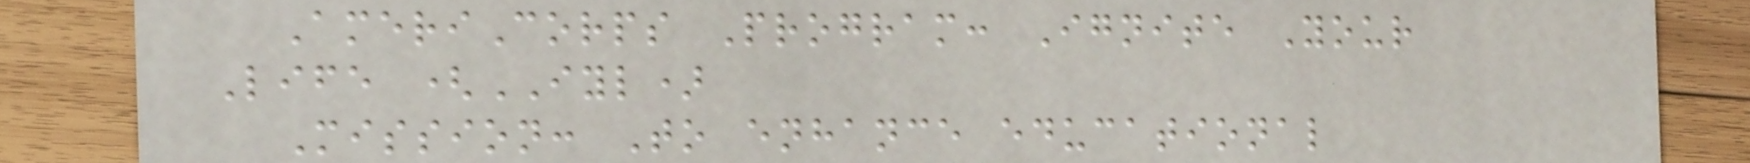AmeriCorps Program: Ignite Your
Life (IYL)
Mission: To enhance educational
